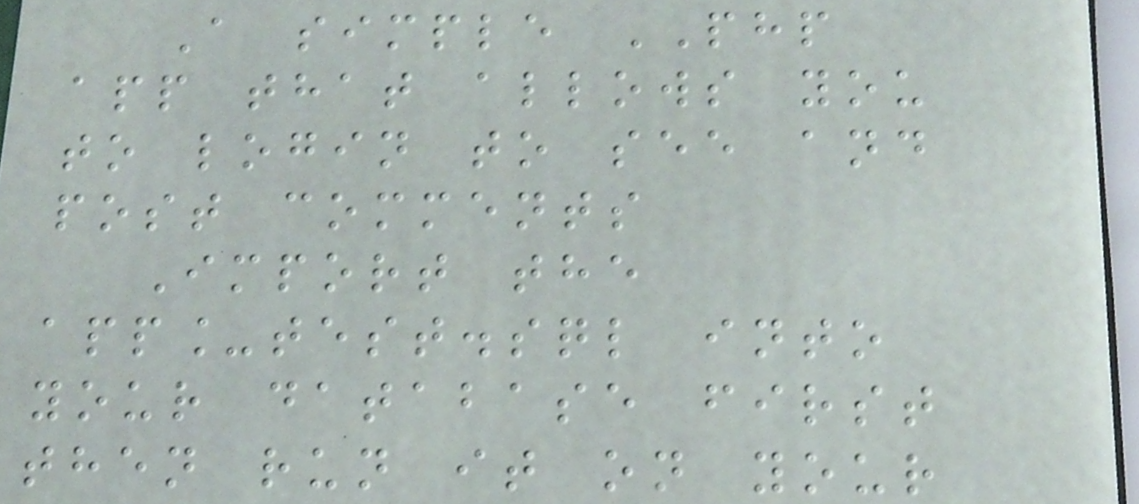A simple PHP
app that allows you
to login to see and
post comments
Import the
app_test.sql into
your database first
then run it on your
